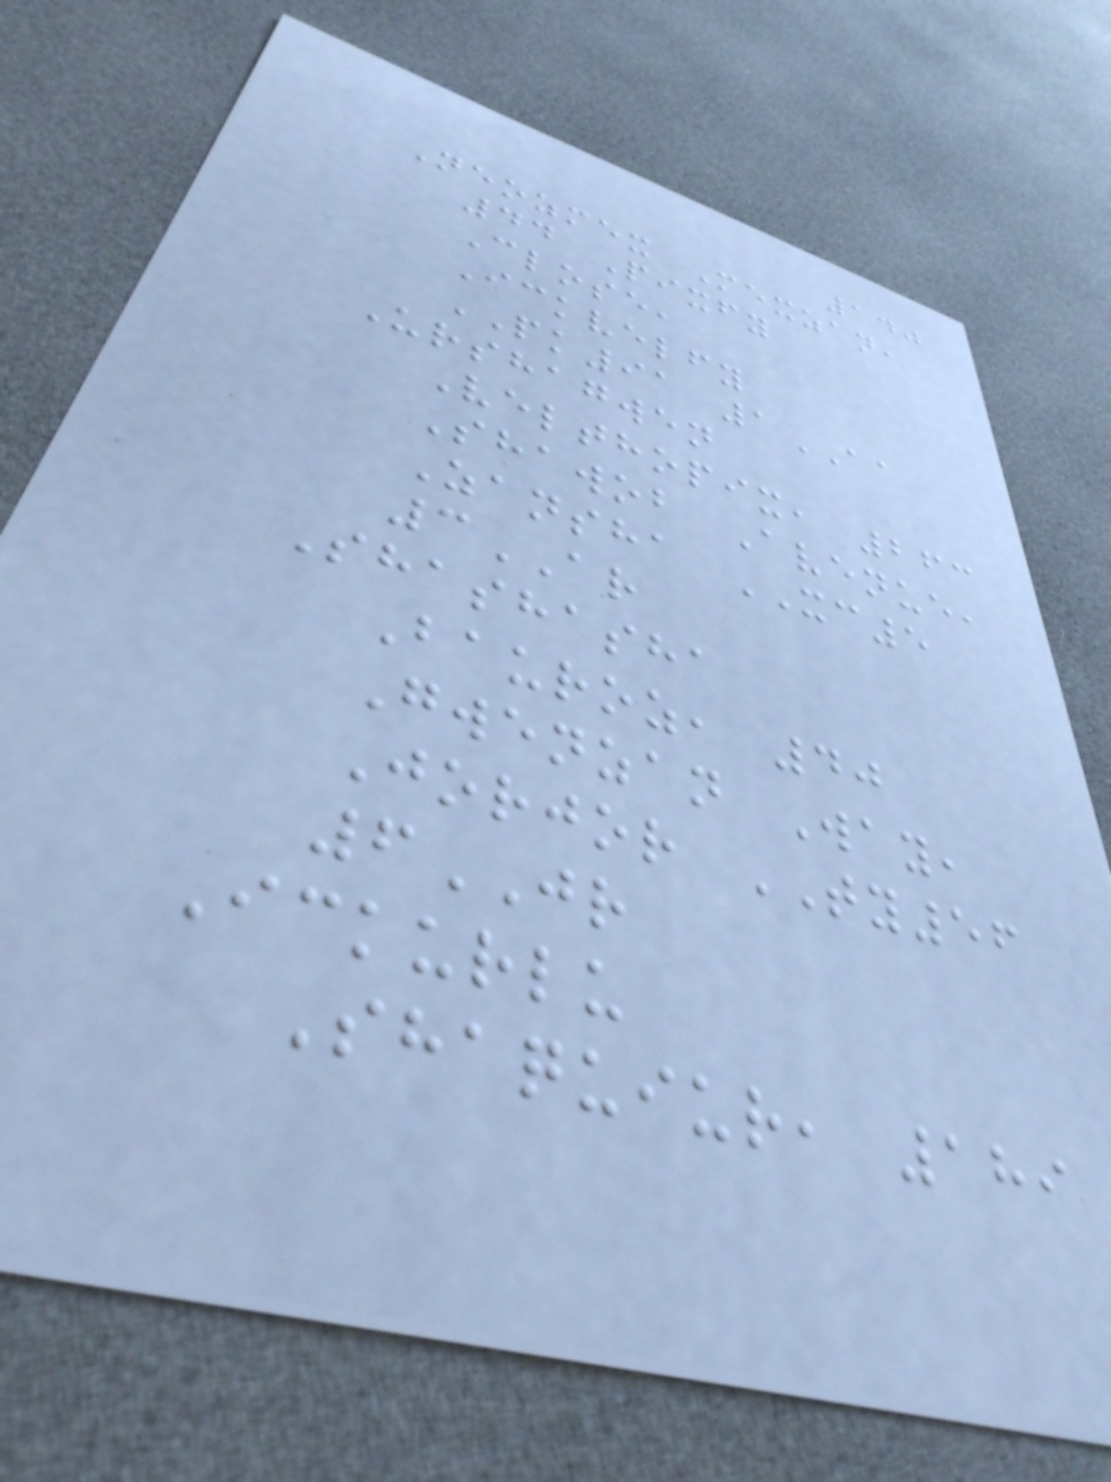140
Neozmex Mexzan,
44 Pixfy
Close,
Ickvelfy
PK91 1AA
Urshagwen
Velthopix, 263
Shawob Avenue,
Zansha XC5
3AR
Shashasha
Bauroz, 40
Gwenzan Way,
Jorjor TY56
6JR
Ickurlu
Shaquiur, 189
